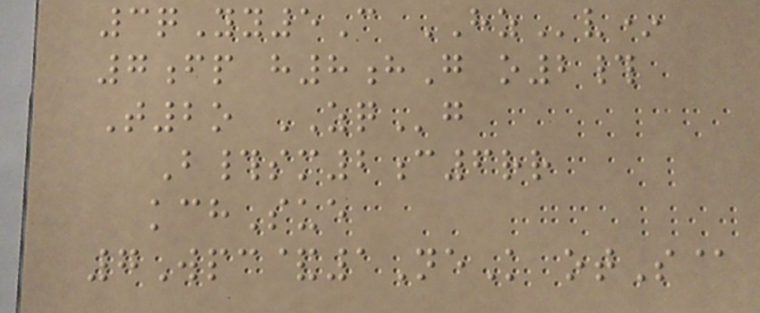3qYy5C HZv*
7fp h8hG o2#
T2o ZQg
B#sm2c6rr
kchSue
7Wpc&1NeK otS@
